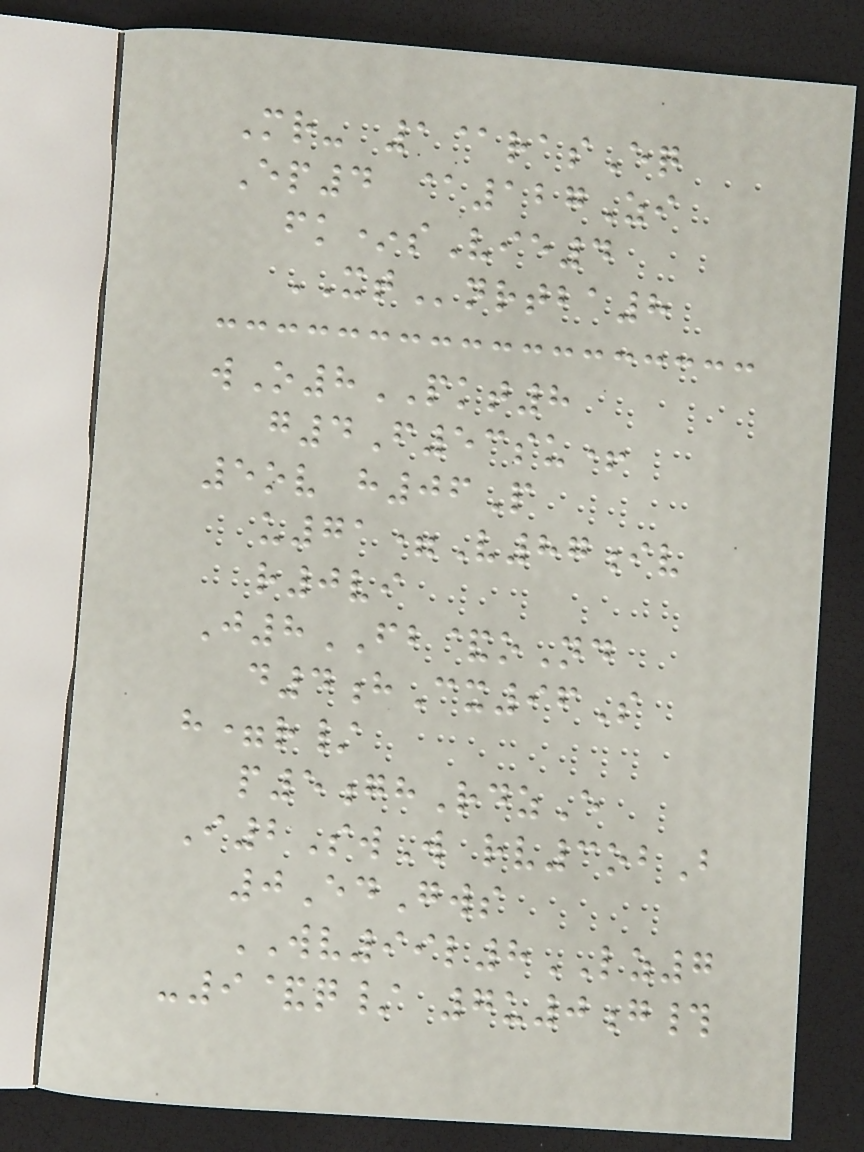Mr- 1@rasEq
Ep4 @127Zi
fk*sVie4
XTnrtba8
wO8PKT8
g4F53su+
5ov h06P
u71=V87iv
r0vi
J8FB&oNd
d4hCx96S
h=r/
p5ghRdzE
I2SwW rv3obB
0EdGws
WV99l8LZ7
-9&q/ 7u0g#
